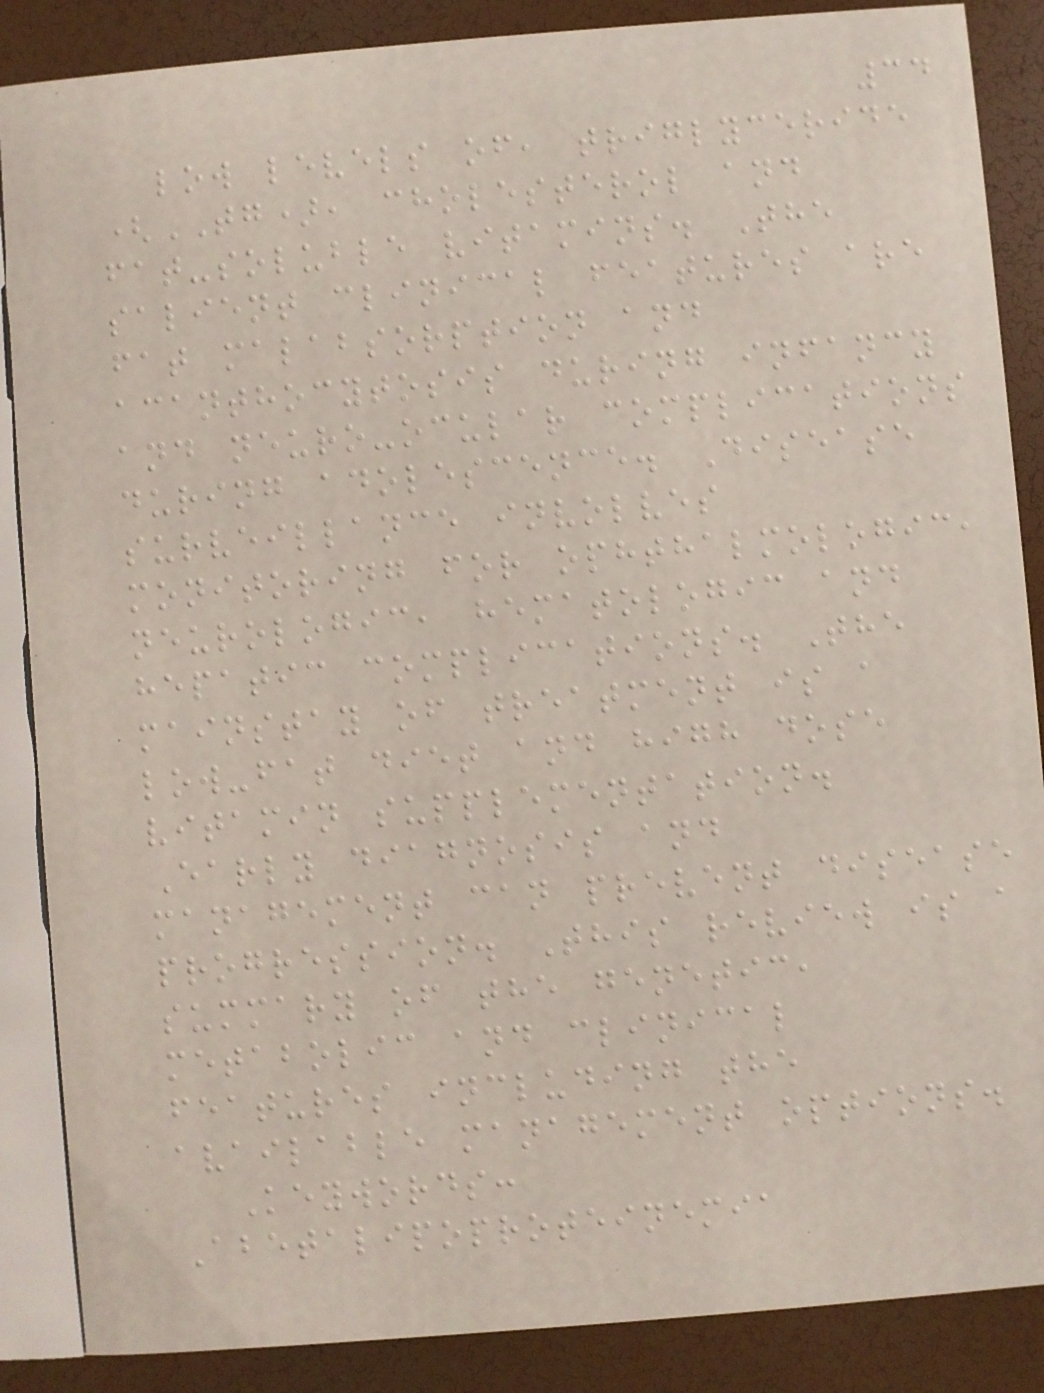34
low levels of, triglyceride
(TG), cholesterol and
fat-soluble vitamins. The
salient clinical features are
fat malabsorption and
acanthocytosis during infancy
and neuro-ocular complications
during adolescence. Disease
surveillance involves
monitoring for ophthalmologic,
neurologic, hematologic and
hepatic complications. The
mainstay of treatment is a
low-fat diet and high dose
vitamin supplementation.
Early diagnosis and
management can prevent disease
progression. This review is a
summary of the genetic,
metabolic and clinical
features including the
available management options.
Keywords:
Abetalipoproteinemia
